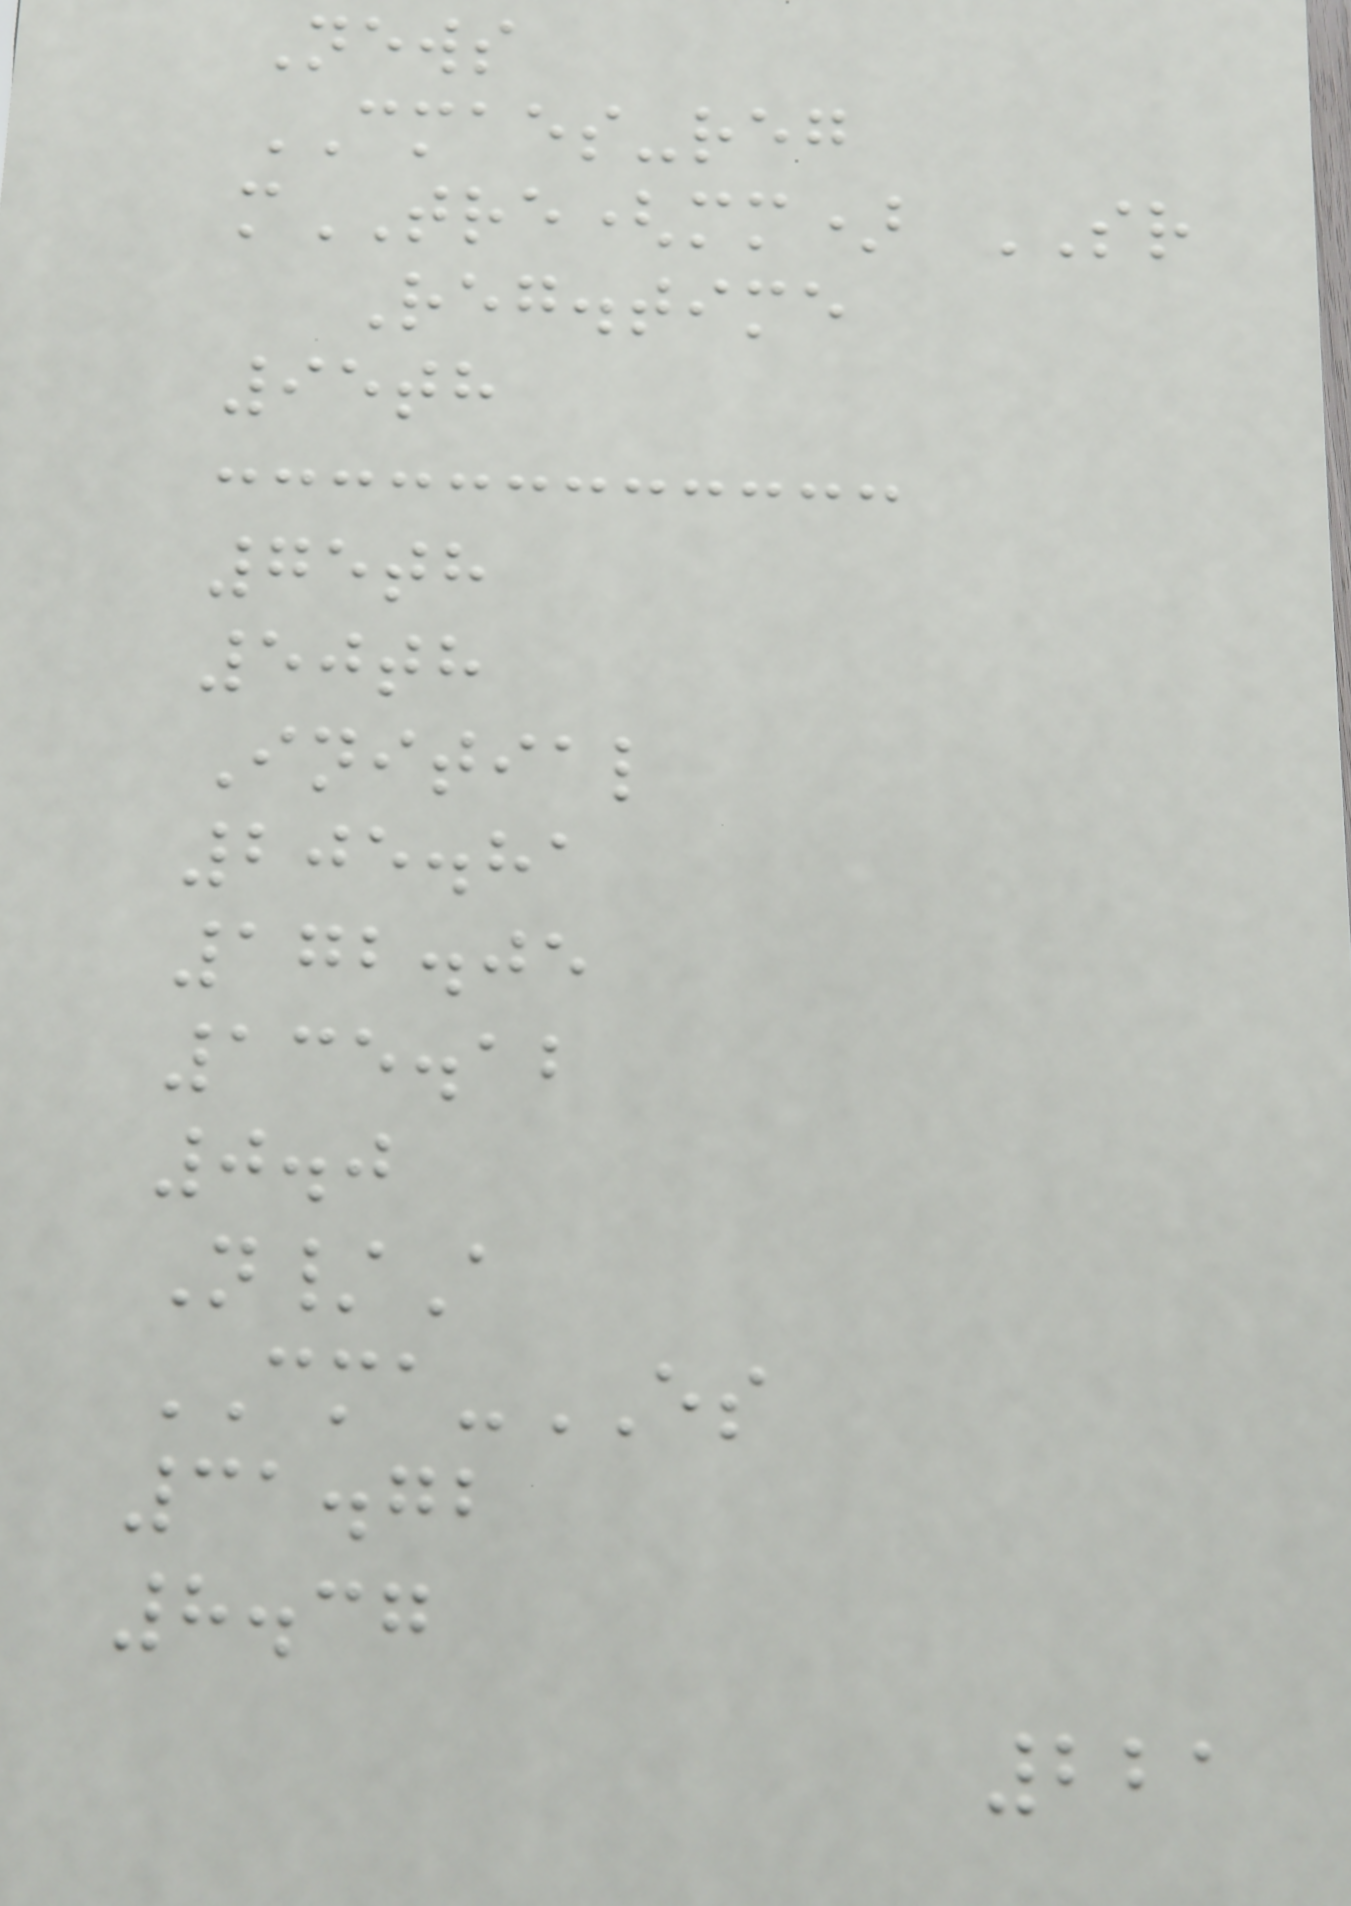News
CMAES-reg
mTRE(mm) SR
Reg.time
95th
75th
50th
Initial
205.81
172.05
135.12
0.0
N/A
CMA-ES
31.72
8.37
221
